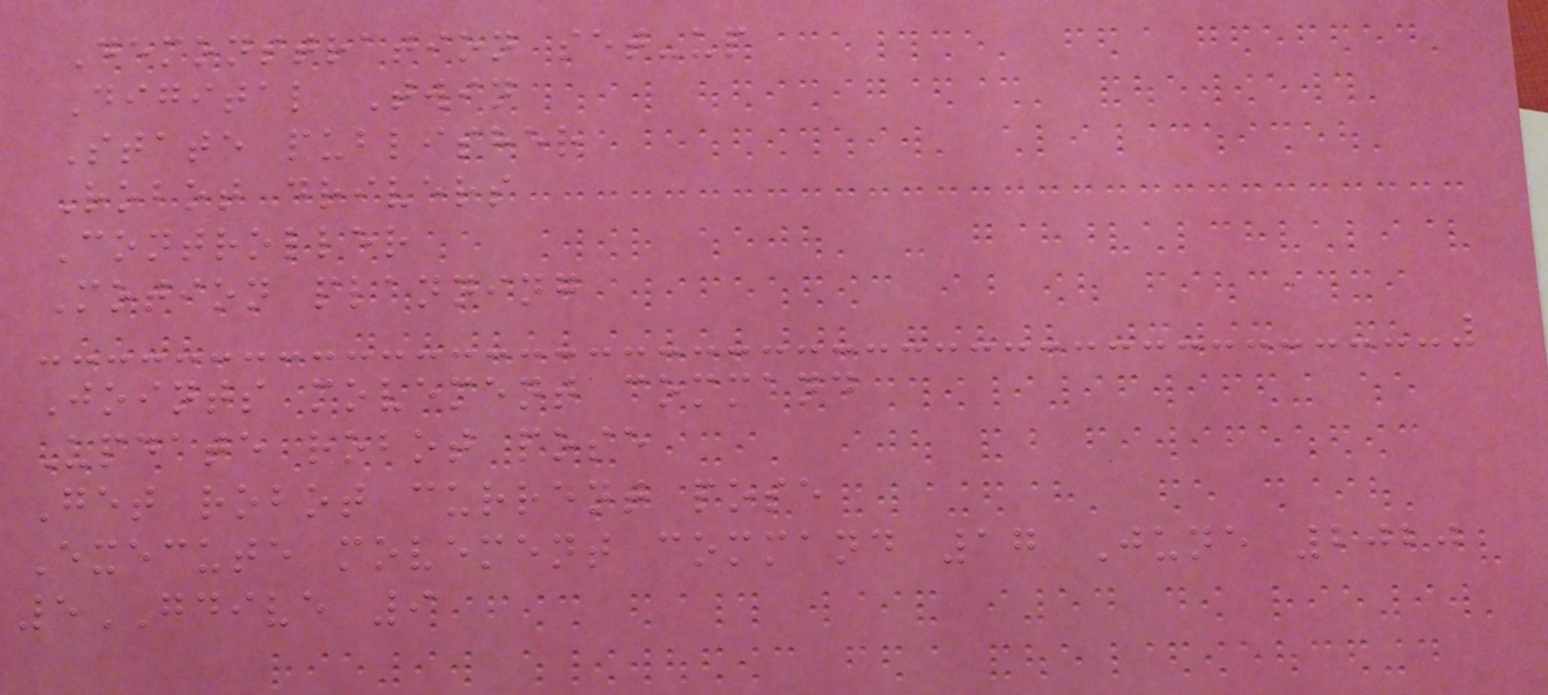Demonstration set-up
Digital Twin
State publisher
Robot drivers
Controller
Motion planning
Joints movement command
Update robot pose
Get robot current pose
Execute movement command 17 June 2020
5GDIVE 9
